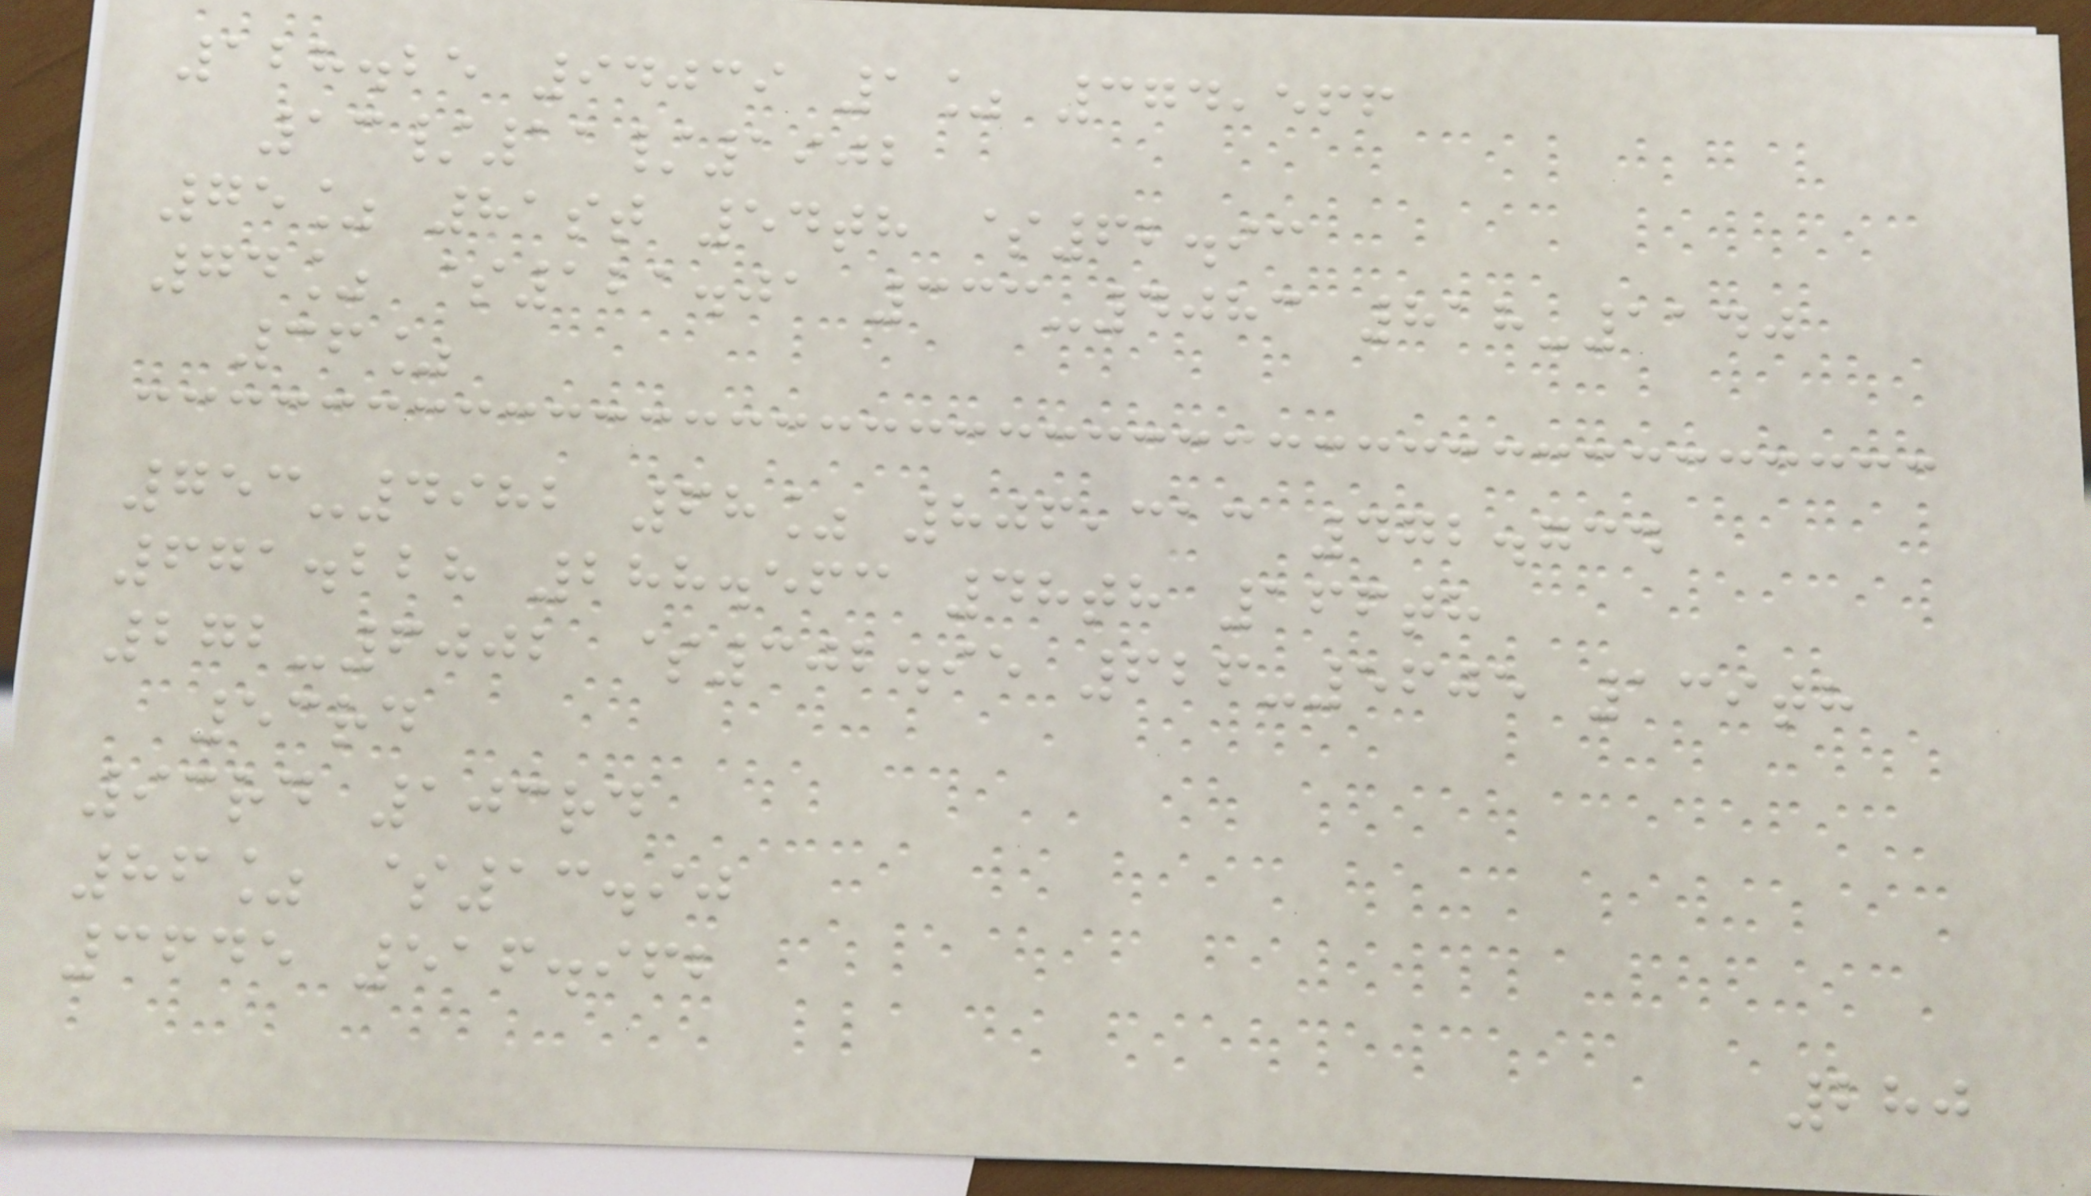128.25 94039 1% 374,566
13/11/1902
75% 81st 54th $62.93
74% $121.01 333-4083 818-1140
36%
753-4982 68% 806,313 472.734
671.228 288.563 48th 166th
272-6002 $302.95 626-5605 139th
53rd
93rd 103rd
86% $13.90
3645 516.962
280
